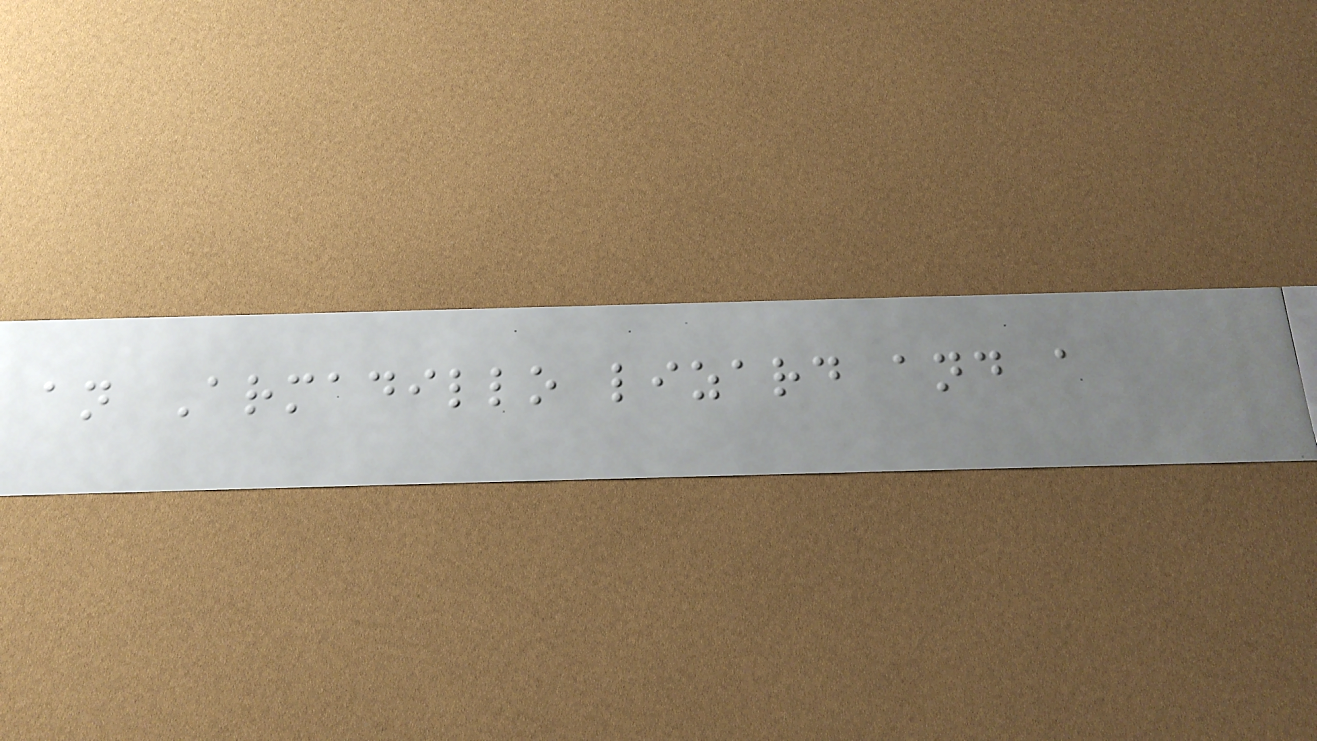an Armadillo lizard and a
